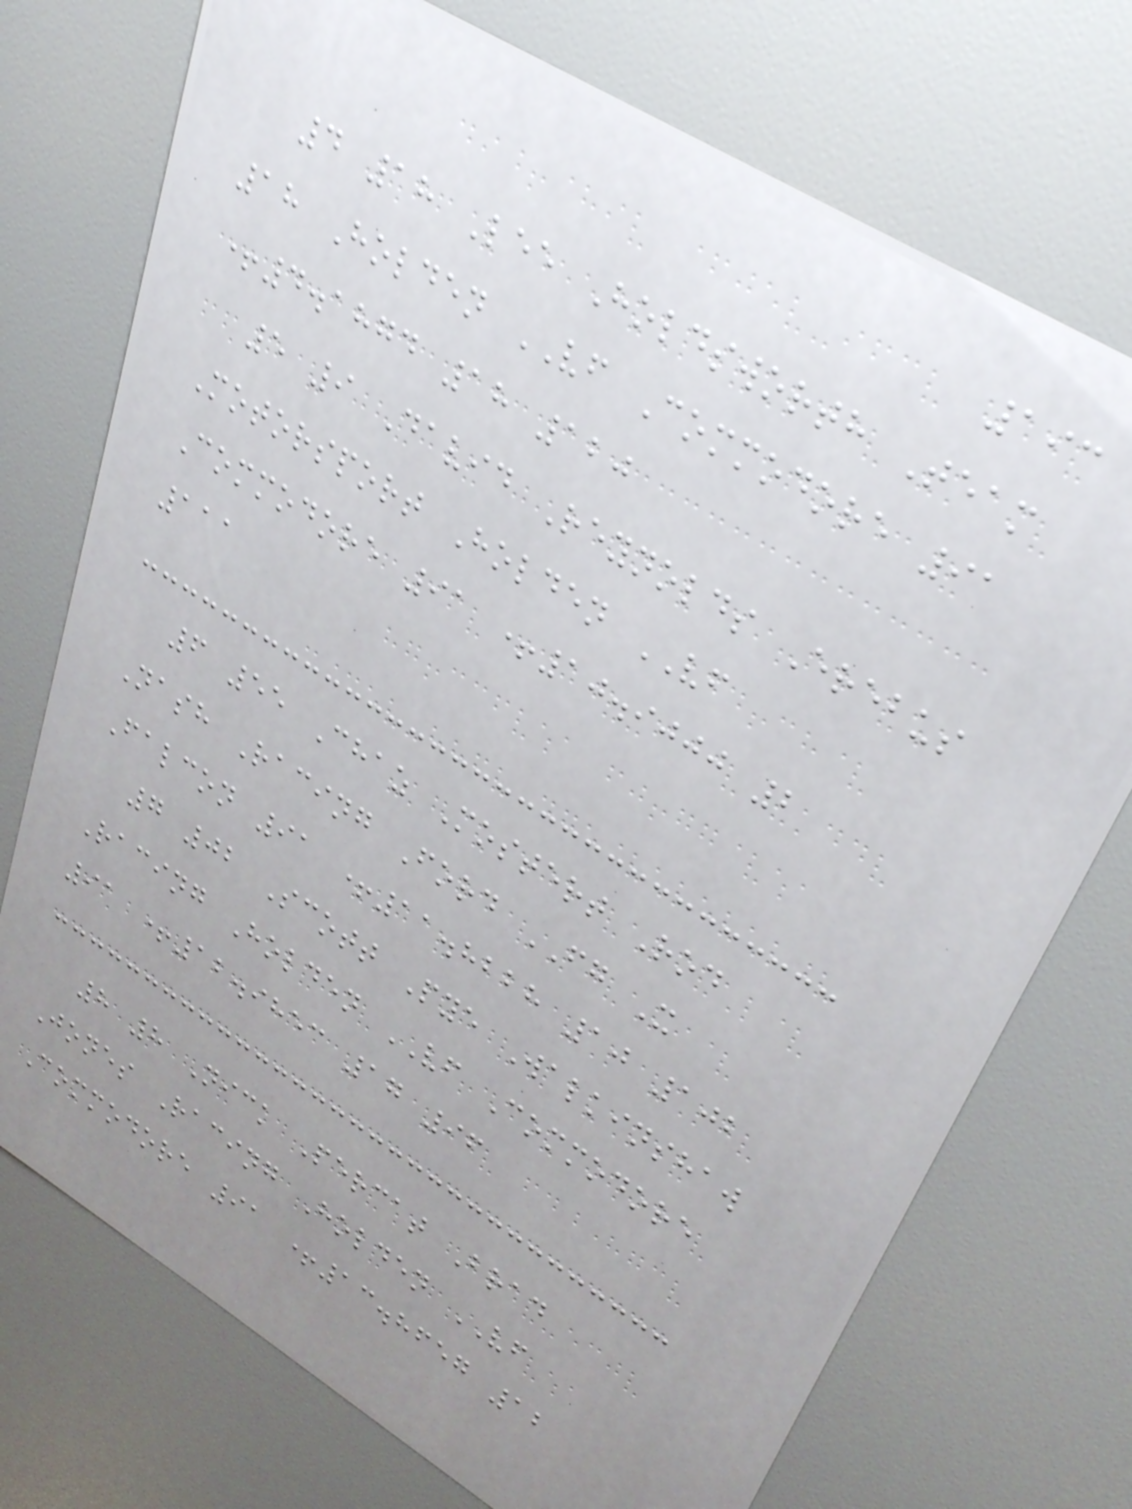193
4 18 Lee Holdsworth Team
18 Holden VF Commodore 91
+4.1874 18 120
5 9 David Reynolds Erebus
Motorsport Holden VF
Commodore 91 +10.9000 2
111
6 55 Chaz Mostert Rod
Nash Racing Ford FG X
Falcon 91 +11.8228 10 102
7 02 Scott Pye Walkinshaw
Racing Holden VF Commodore
91 +12.9853 17 96
8 8 Nick Percat Brad
Jones Racing Holden VF
Commodore 91 +13.8657 12
